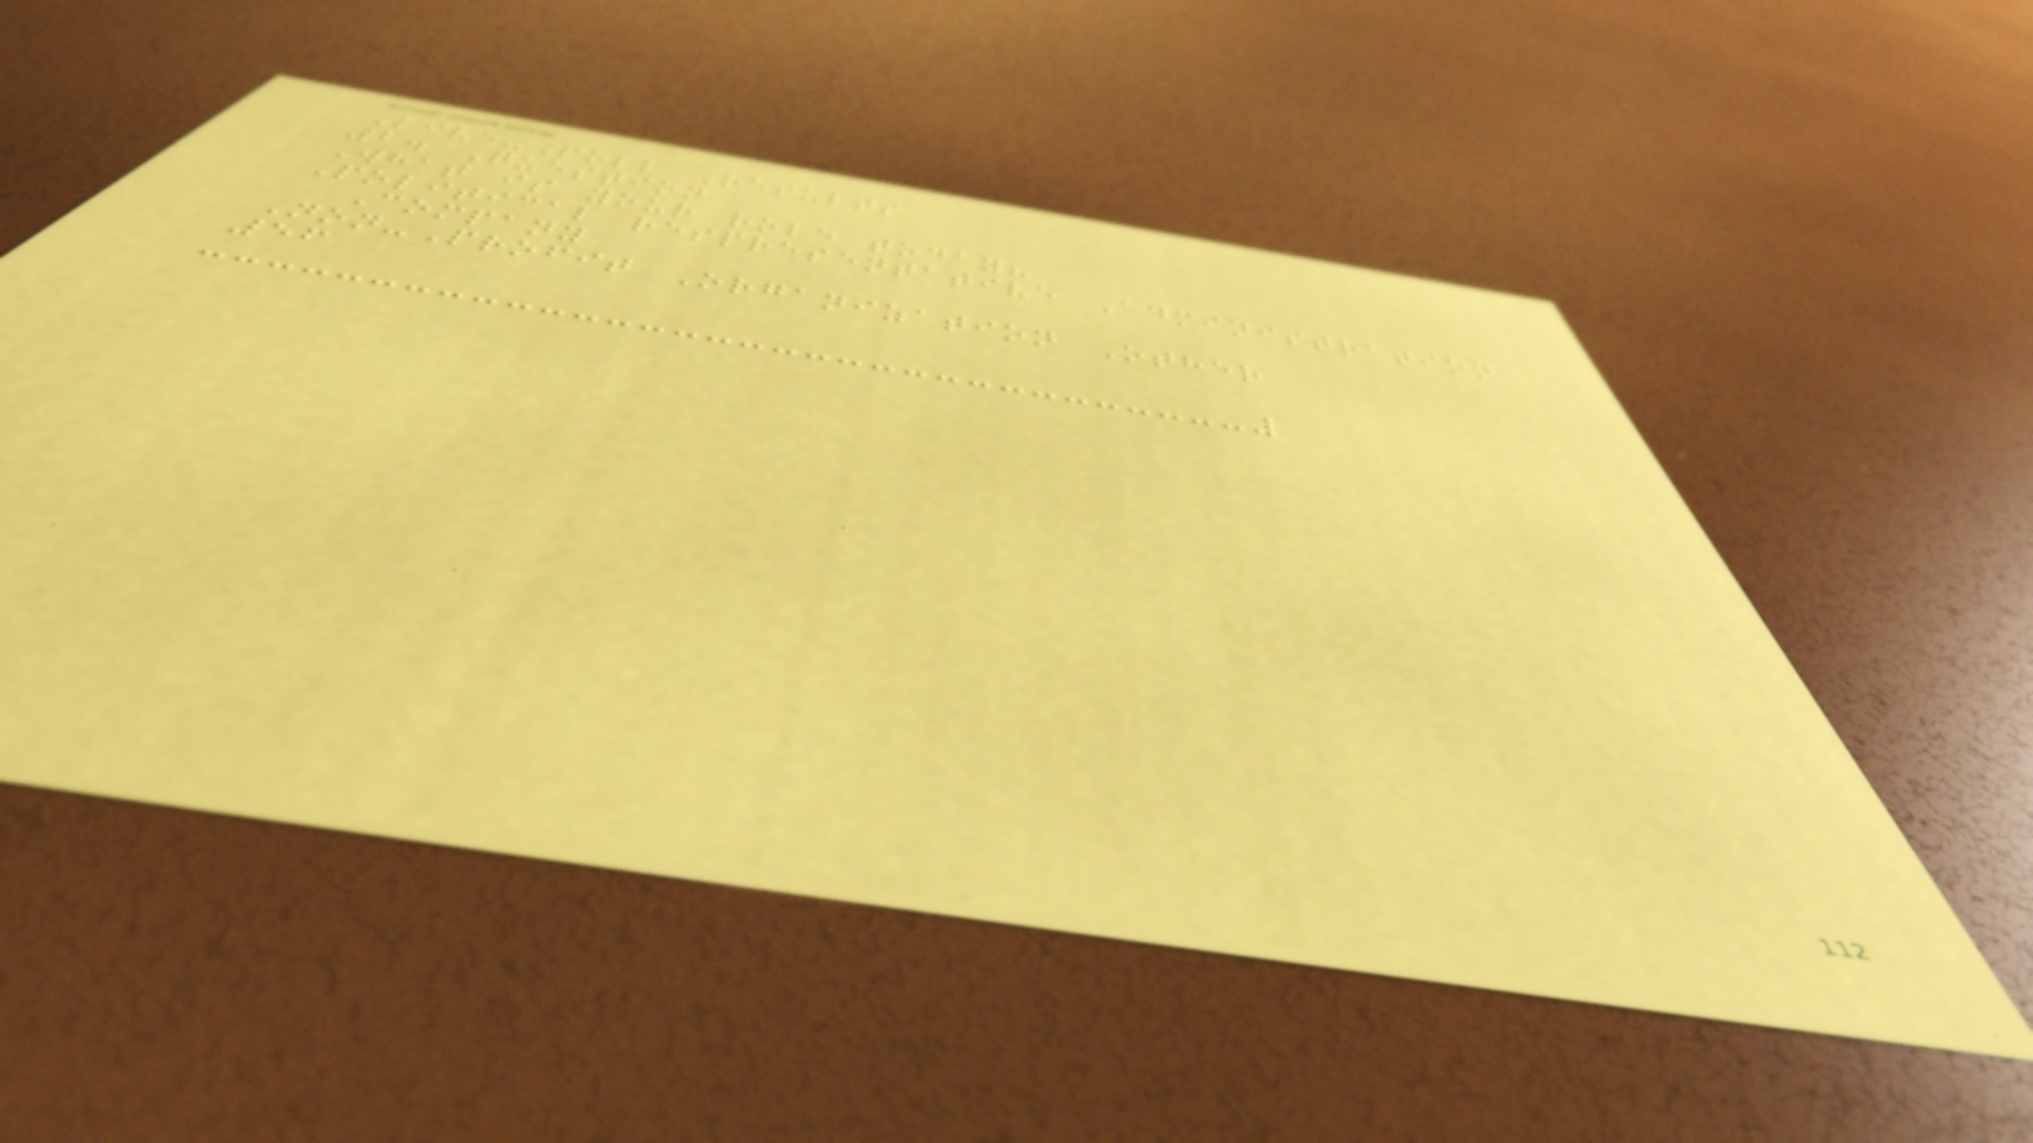Live-Poll Results
2. Question
What is your role today?
Political respresentative Administration
Company
Non-Profit Organization Other
56
